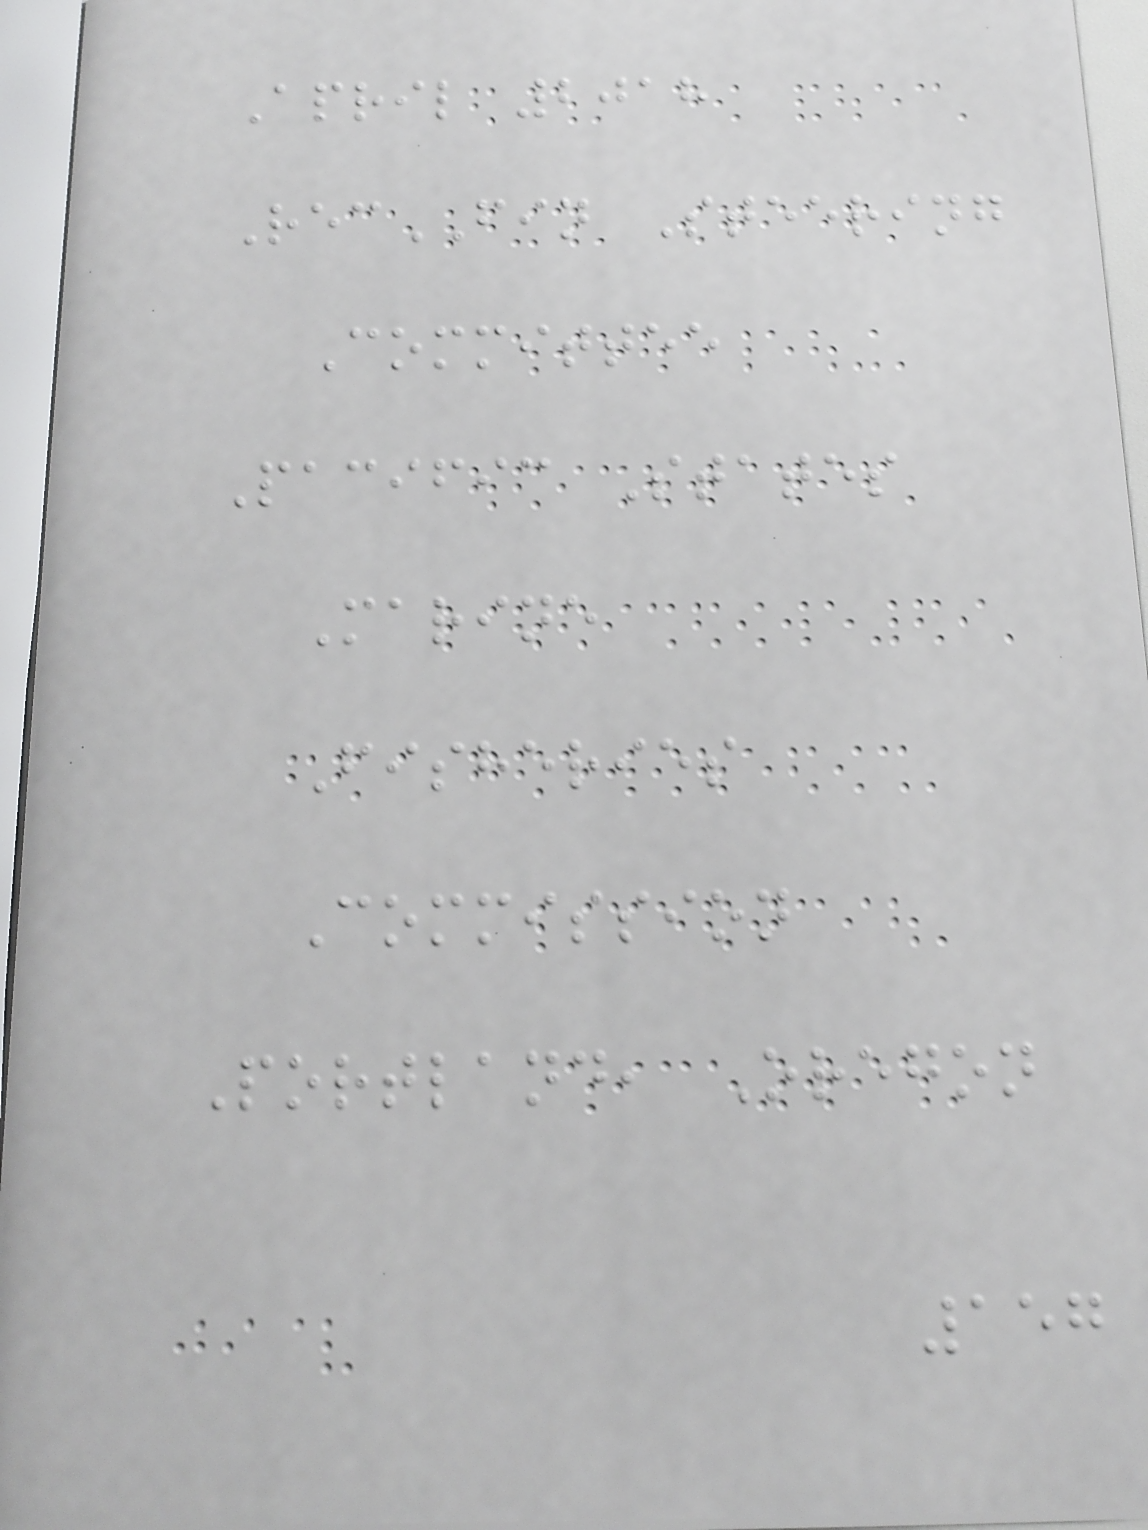April 2018
RecFIN Steering
Committee
Pacific States
Marine
Fisheries
Commission
Portland, Oregon
157
